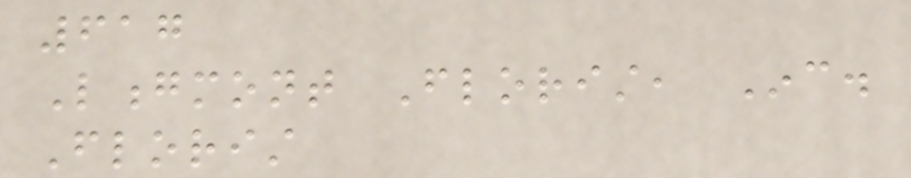617
Longmont Florist, Inc.
Florist
